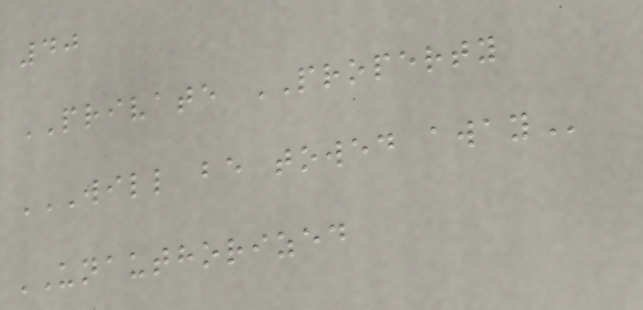40
PRIVATE PROPERTY
WILL BE TOWED AWAY
UNAUTHORIZED
